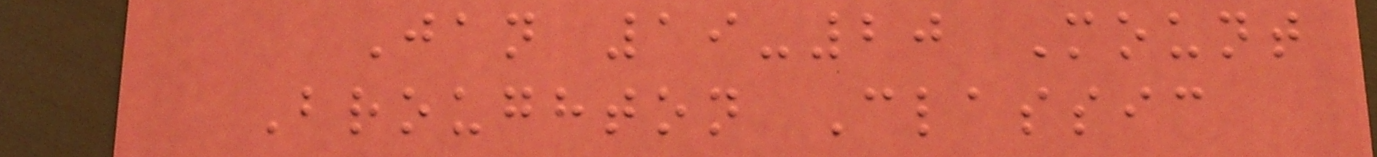Jan 19-20 Mount
Broughton Classic
